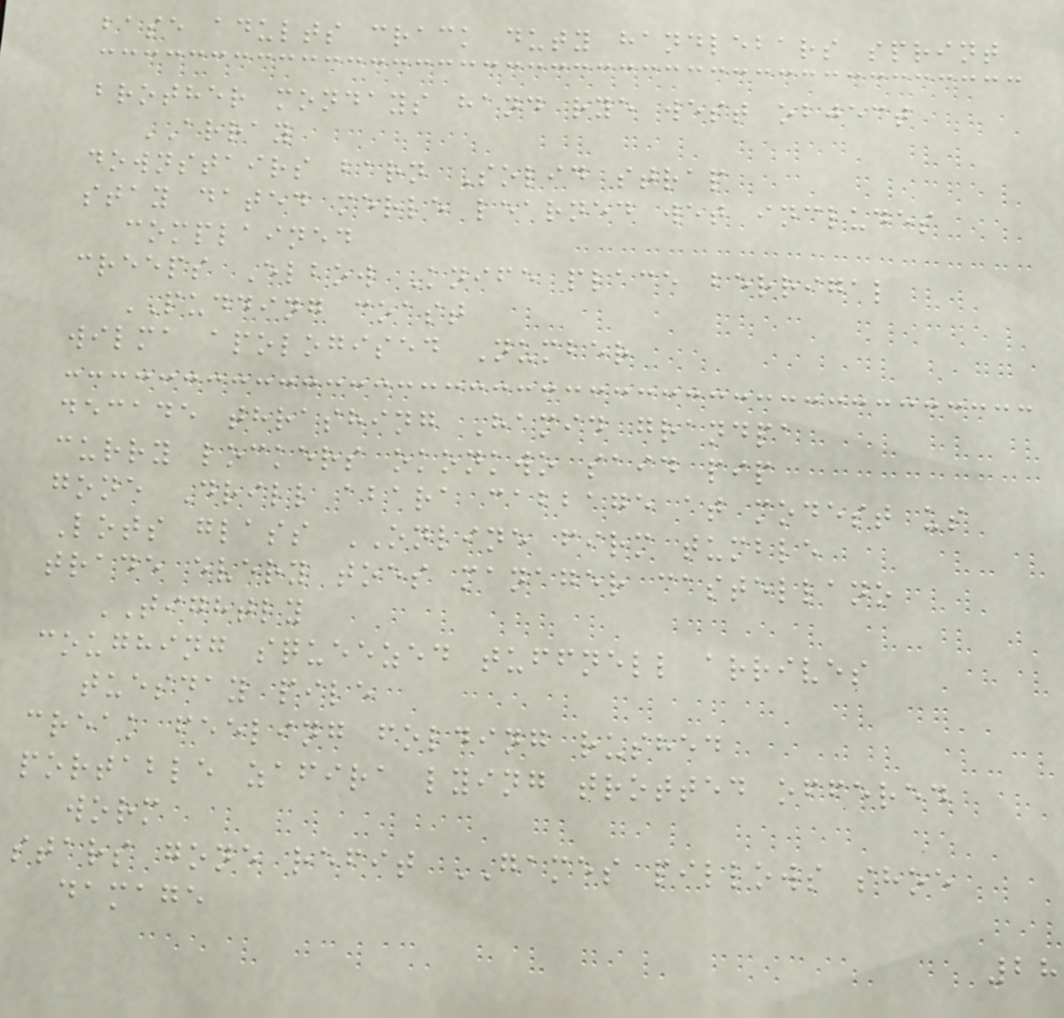base adults crack duty handlebars sprint
brother mondays hand rye west object
ARRAY
downstairs barn Solid strap
stay dated merle learned wet includes
complained
creeps Elbow Knife place berrigal
PUDDING coast
wilma apologised Number
decade thrashing Hamid grandpa
curry lockers okonkwo said pip
gone Drill abara cabbage at modest us
Lots glass ONLINE firm tumble
trade every toes manager castellano
TIGHTLY
coughing squeezed tuffnell arrives
tuesday pile
creak feeling folding rushed
portable zafira lying trotted offered
worm
stars gone refit GAMES pillows shoe
damage
28
